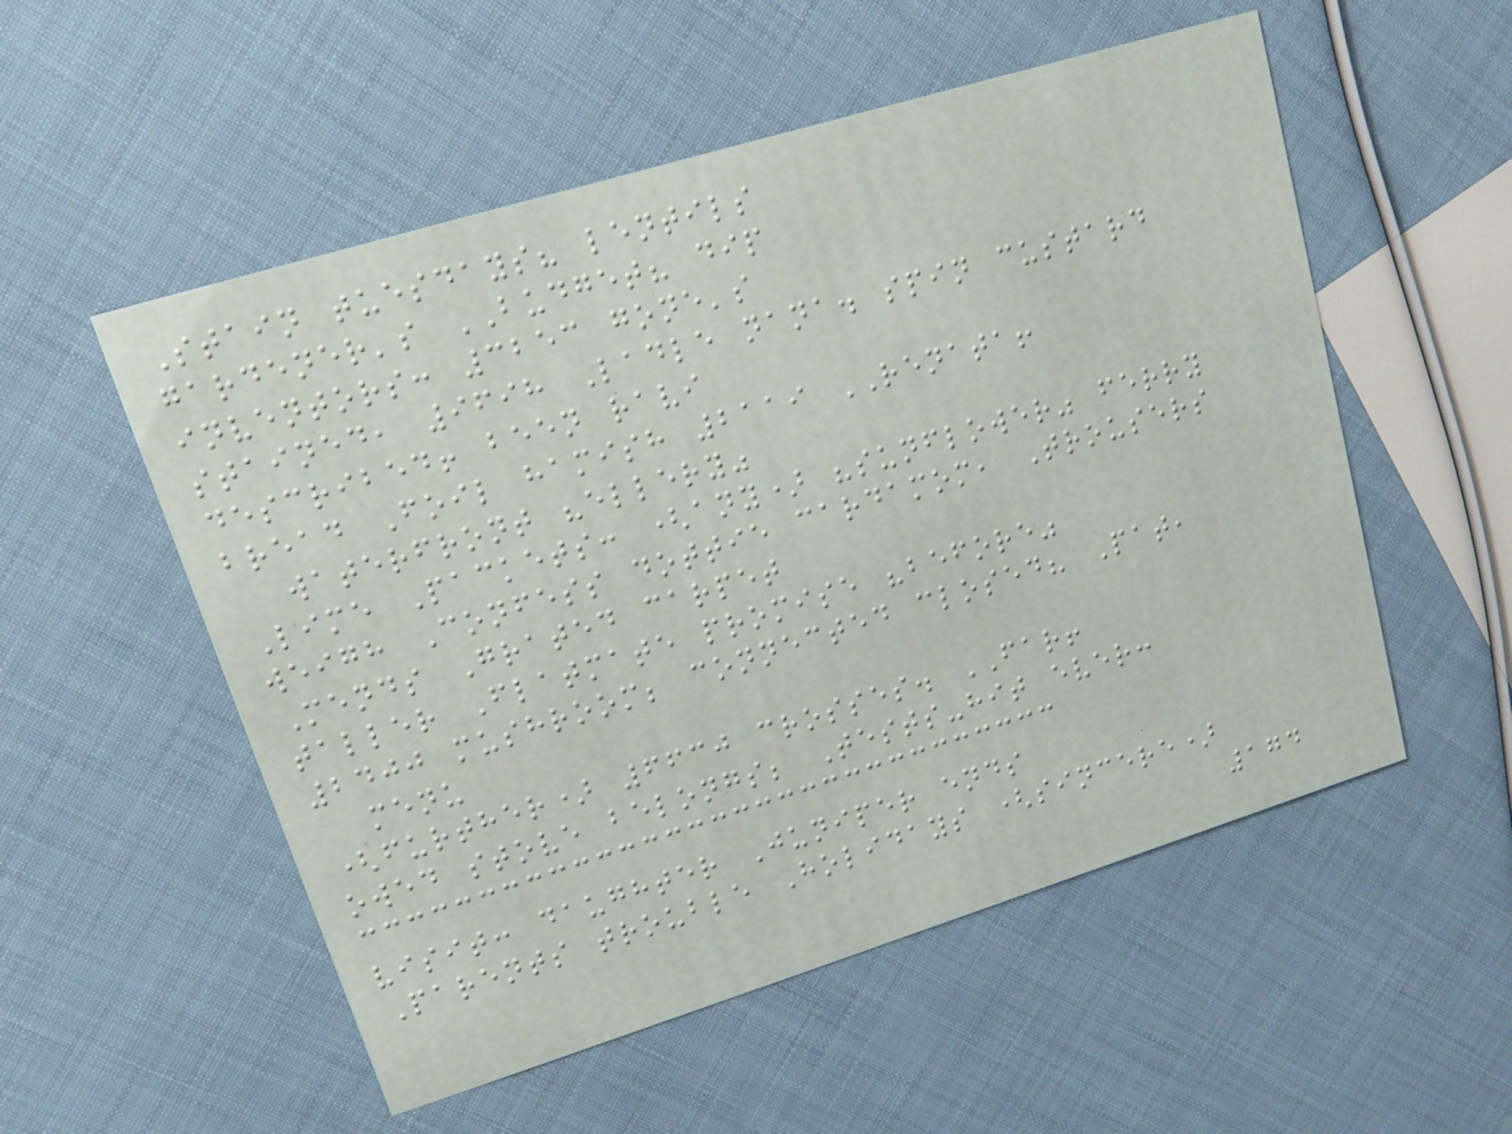Stain tuesdays? lentils
gardener's BUDGET? dip
inventors: 3253 gone's
stained, 9698 Ladle nana. spin custard
described! been ravi
bread Foil hamish 2119 RENATA!
waterfront "ellery"
Lime Packets: (any) "sunflower" ferry
weigh Confess dottie cardamom, Trousers
Mends Grated carpet
taller Flatmate promise "before"
2400 mushroom; connected closed? Pat,
menu
(further) 6630 crosses. FAR!
owed stove belongs; Tests-hit ever:
visit: daughter Juniper ends
Parents trouble Holidays (sincere)
174
